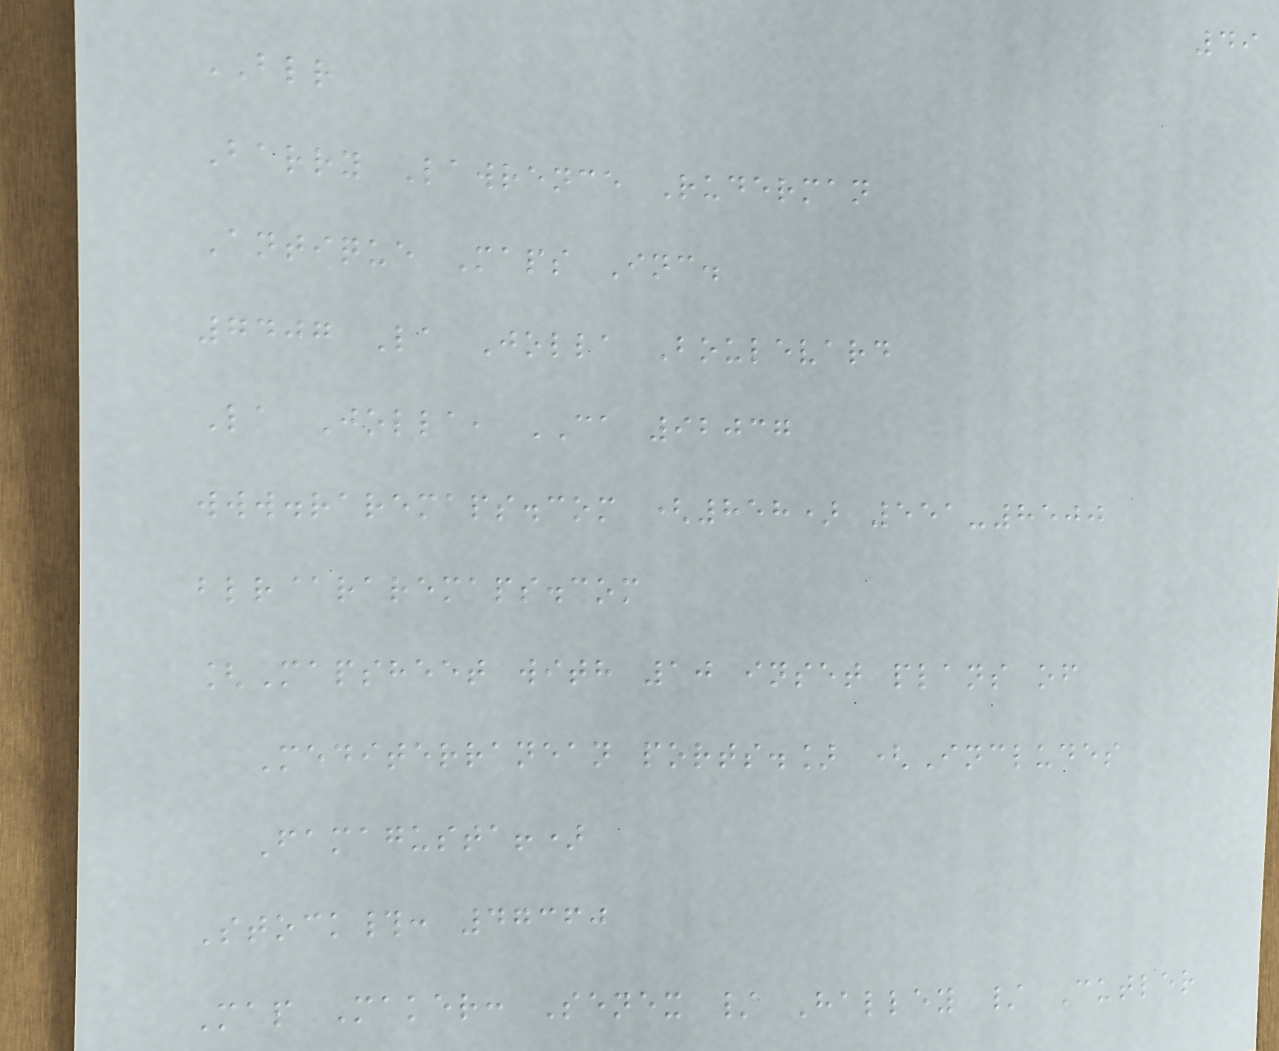49
BLR
Barry Lawrence Ruderman
Antique Maps Inc.
7407 La Jolla Boulevard
La Jolla, CA 92037
www.raremaps.com (858) 551-8500
blr@raremaps.com
[Mapsheet with 10 inset plans of
Mediterranean ports.] (Includes
Famagusta!)
Stock#: 47360
Map Maker: Senex / Halley / Cutler
